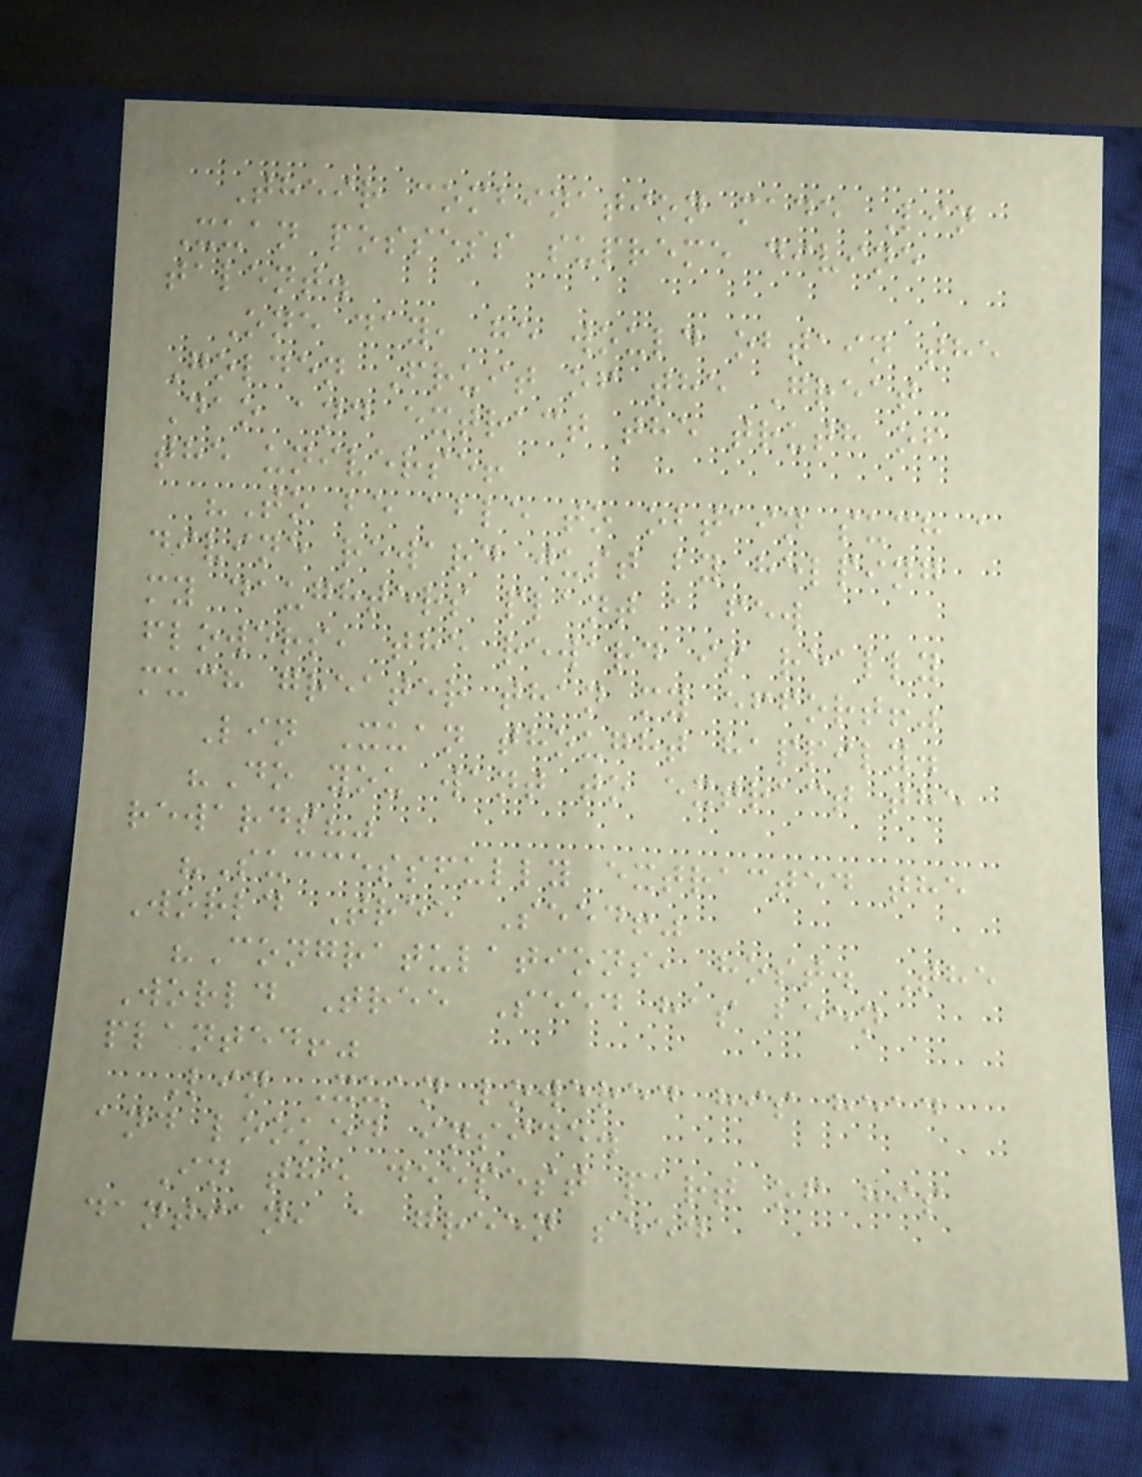Their combination made Lin
Xuan possess supreme divine
talent.
One day, he would obtain the
Golden Fruit of the Great
Dao and extract the truth of
the universe!
"To be able to obtain such a
divine reward just by helping
my daughters plant a few
flowers, the reward is really
much greater than my effort!"
Lin Xuan thought happily.
"Do you want to extract the
rewards?"
"Successfully extracted the
World Tree Seed!"
"Congratulations, host. The
World Tree Seed has been
planted!"
Lin Xuan lowered his head
and looked inside.
In the deepest part of his
dantian, a green seed
